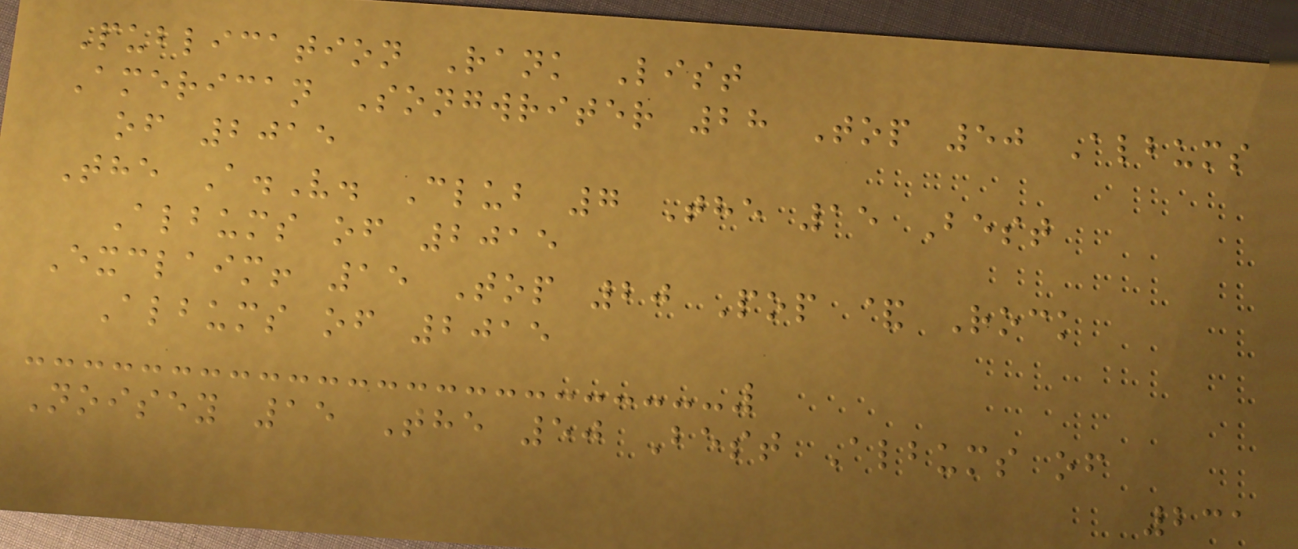Publication Rank List
American Songwriter 28 Top 50 Albums
of 2015
The A.V. Club 7 The 15 Best
Albums of 2015
Exclaim! 15 Top 20 Pop & Rock
Albums of 2015
Noisey 15 The 50 Best Albums of
231
